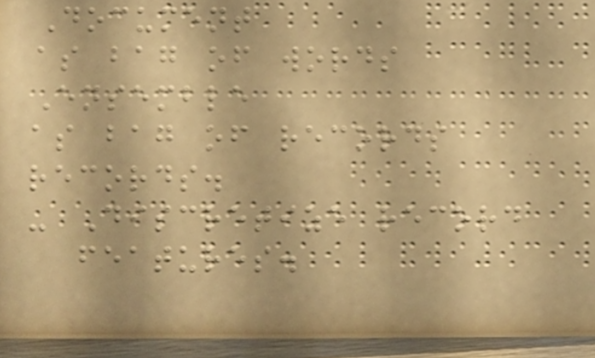Document
as bag of words
Ensemble
as bag of records
records.
- Discretize record
features.
